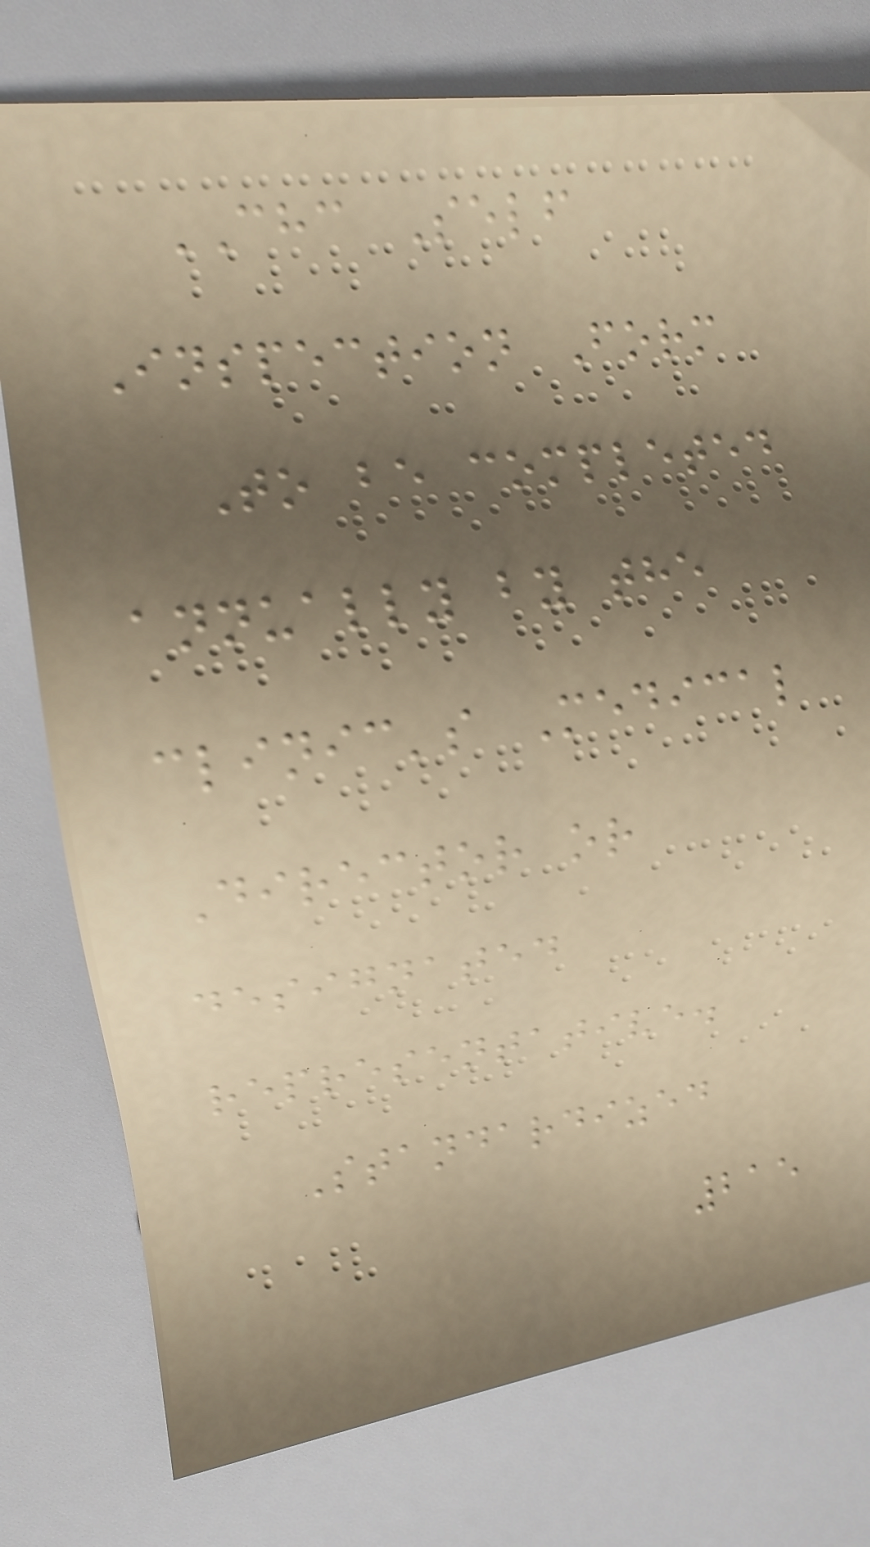CHC Self
Inspection Form
To be completed
annually by the
clinic's Medical
Director or
designated
representative.
Standardized
215
